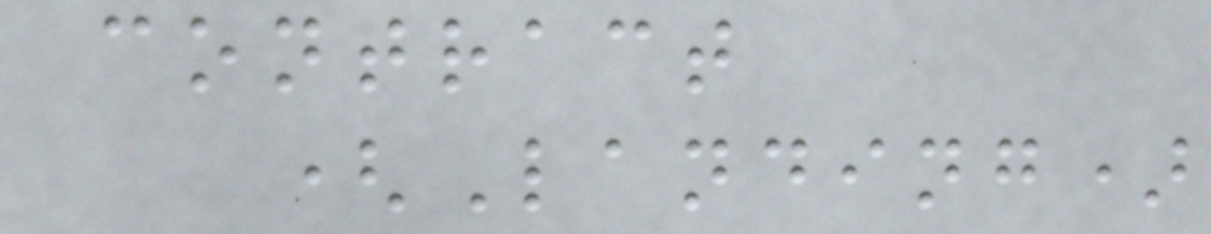contract
(Landing)
